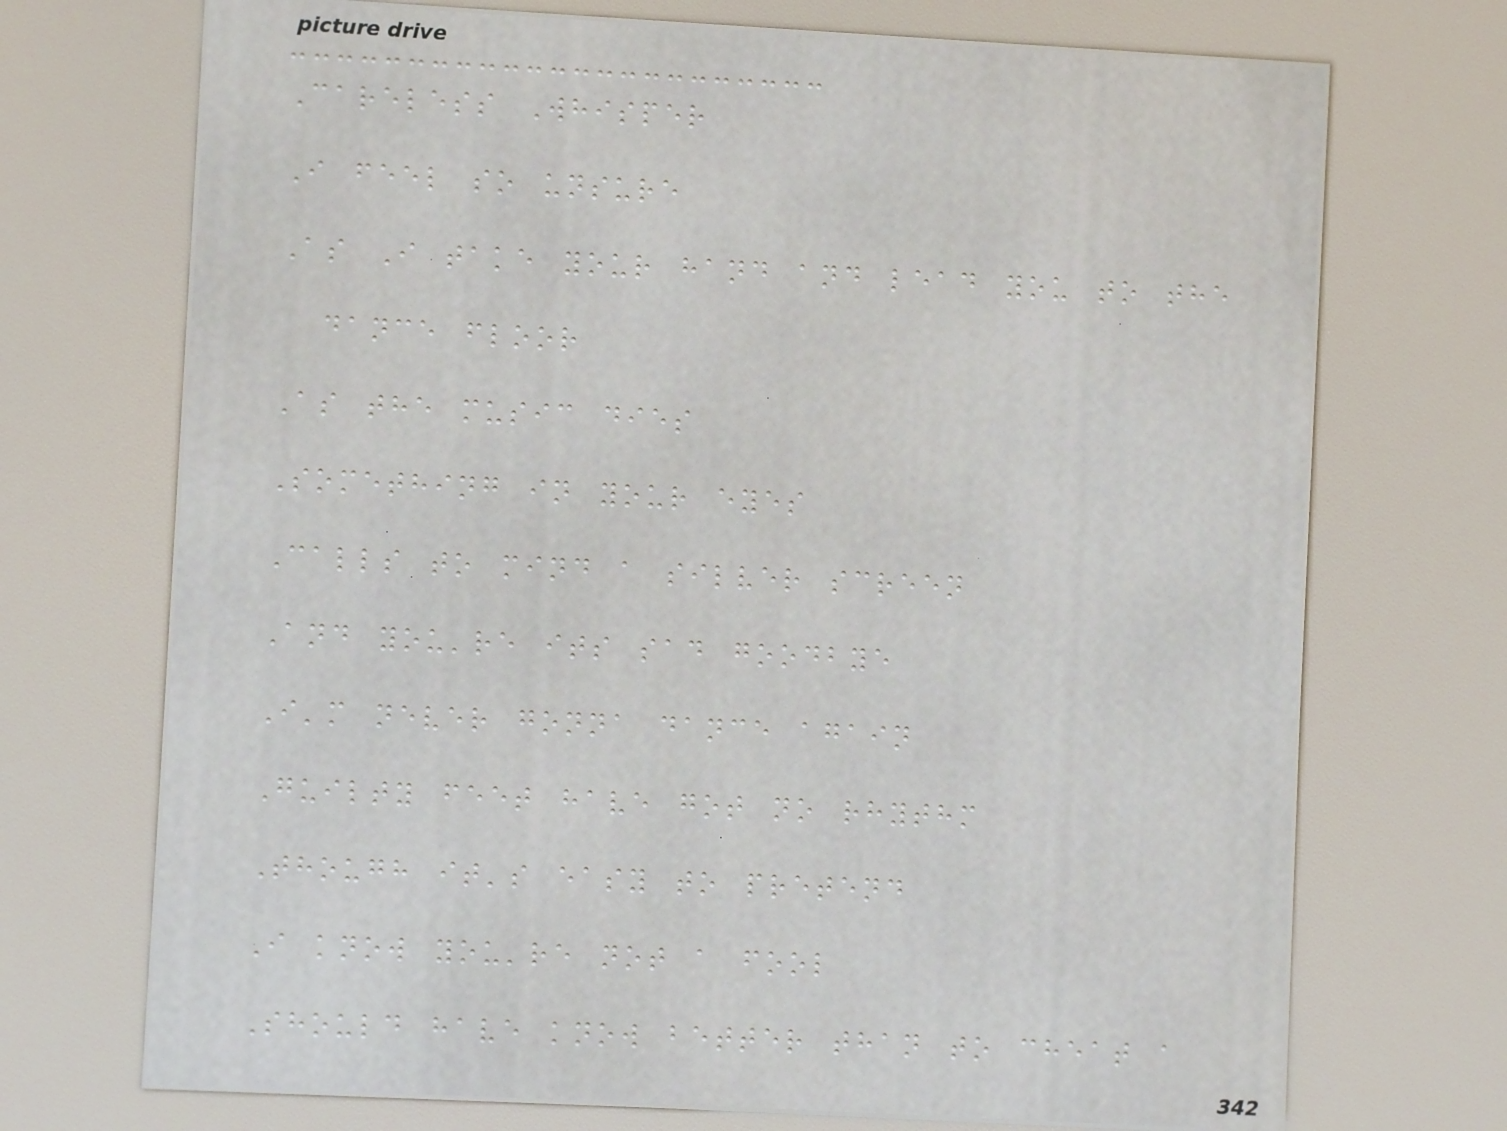Careless Whisper
I feel so unsure
As I take your hand and lead you to the
dance floor
As the music dies
Something in your eyes
Calls to mind a silver screen
And you're its sad goodbye
I'm never gonna dance again
Guilty feet have got no rhythm
Though it's easy to pretend
I know you're not a fool
Should have know better than to cheat a
